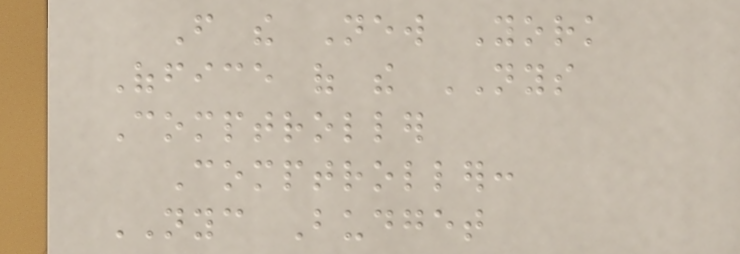From the New York
Office of the NYS
Comptroller
Comptroller:
NYC Budget
